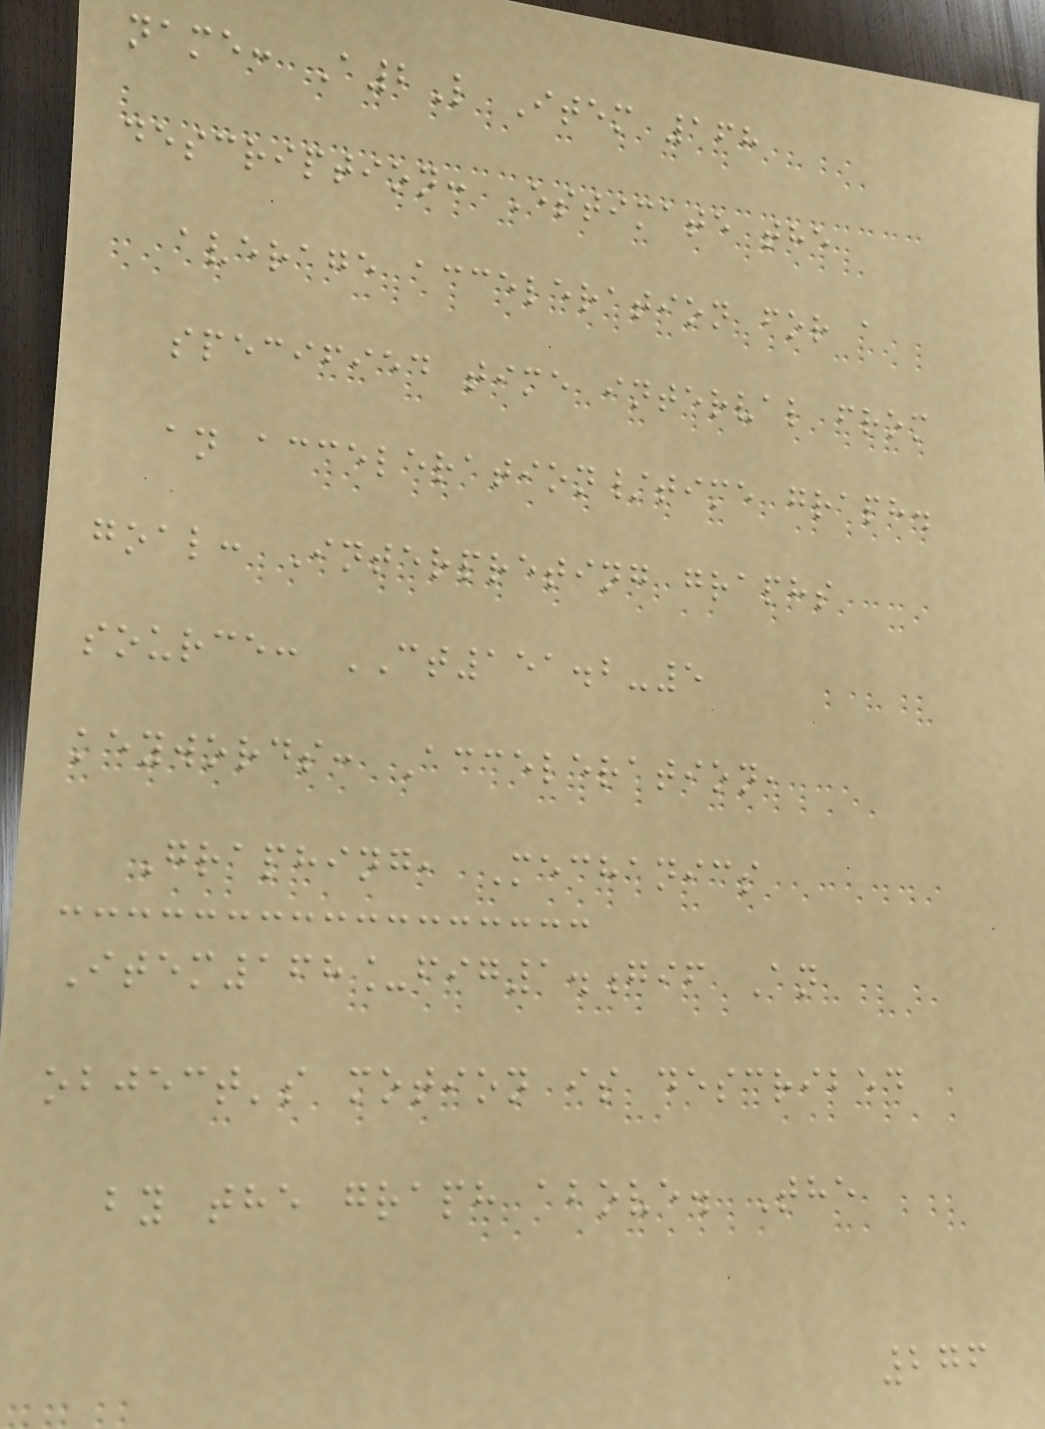name: A2L Item 168
description: Estimate the
average acceleration for a
specified time interval from
an acceleration/time graph.
goal: Interpreting graphs
source: CT151.2-5
keywords: Acceleration,
Graphing, Mechanics
Item168_fig1.gif An
object's motion is described
by the graph above. The
276
